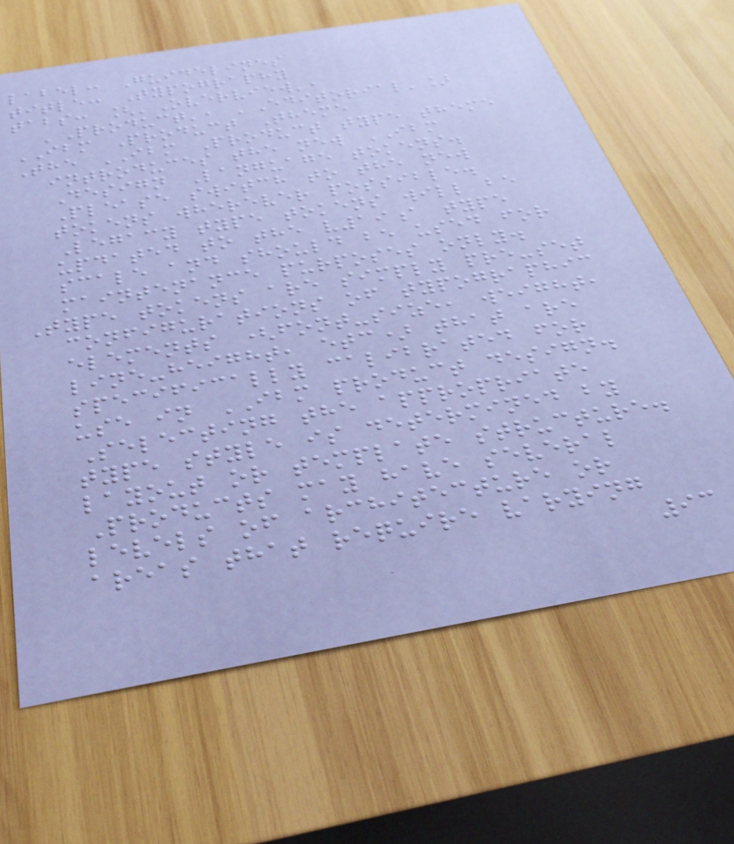label: Guidelines
title: Typography
tabs: ['Overview',
'Product', 'Editorial']
IBM Product Theme
The IBM Product type theme
introduces the new IBM
Design Language tokens.
Please switch to the new
tokens wherever possible.
Legacy type tokens will be
updated to the v19a type
scale and should be used for
maintenance purposes only.
Type tokens are simply pre-set
configurations of typographic
elements (font-size, weight,
line-height, etc) that are
specifically calibrated for
use in IBM product design.
Selecting the appropriate
type style is determined by
layout or template structure.
Products may have several
levels of architecture or
areas that require varying
93
